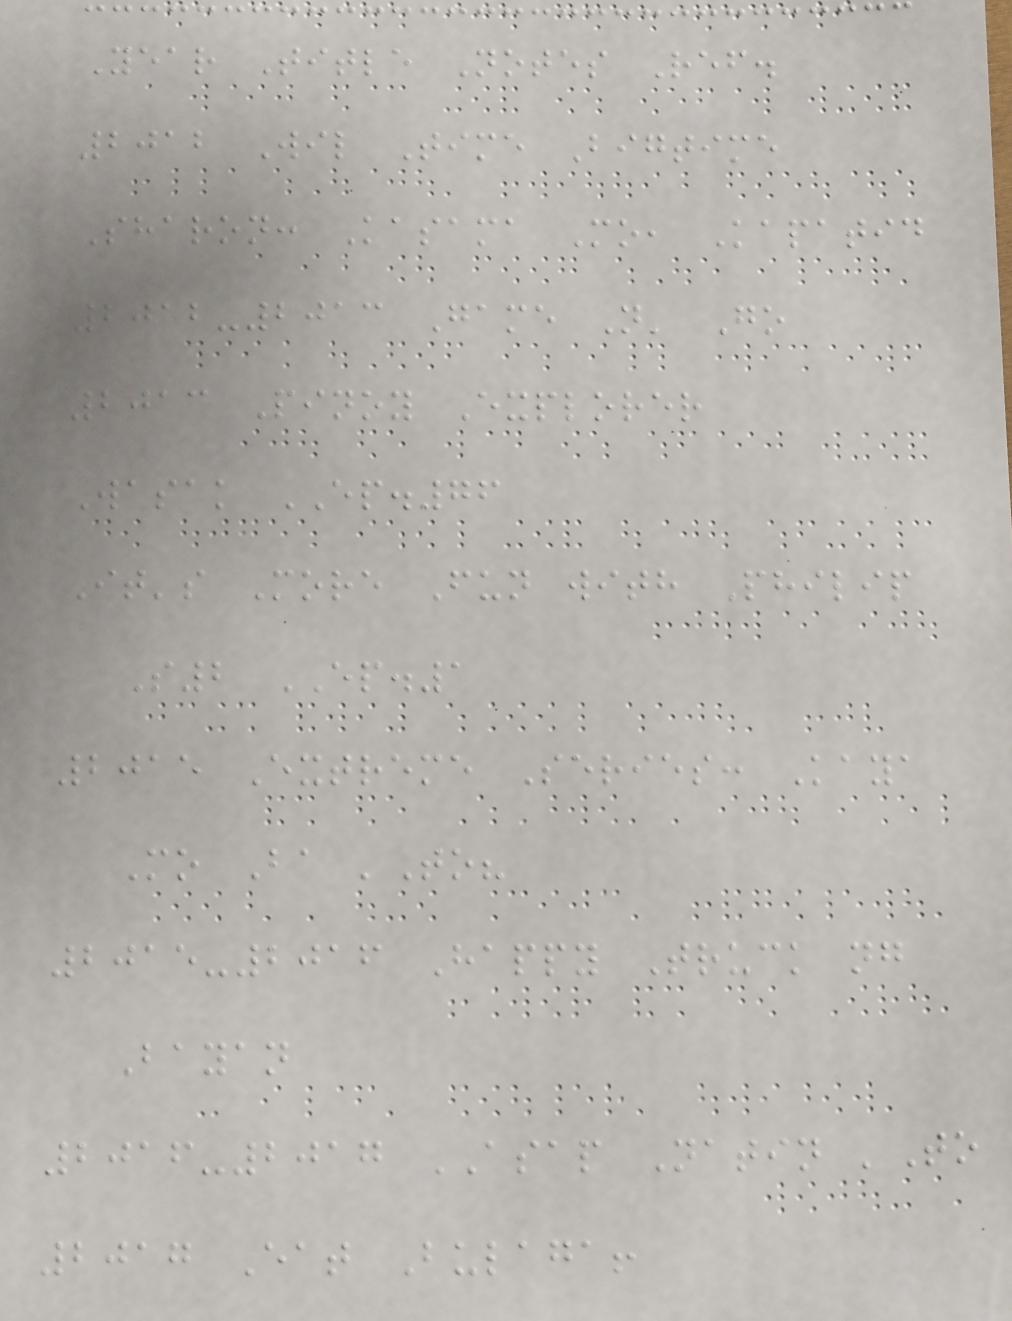Year Title Notes Ref.
2012 Wil Time Bigtime
Sharon: Kasama Mo, Kapatid
2012-2013 Game N' Go
2013 Pinoy Explorer
Wasak EP.76
It's More Fun with Philip
S2 EP.1
2015 Extreme Series: Kaya
Mo Ba 'To?
2015-2016 Happy Truck ng
Bayan
2016-2017 ASAP Natin 'To
2017 Eat Bulaga!
